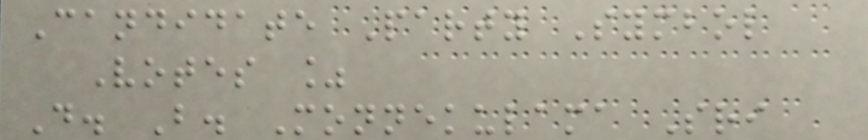Candidate Party Symbol
Votes %
D. B. Monnekulama Sri
